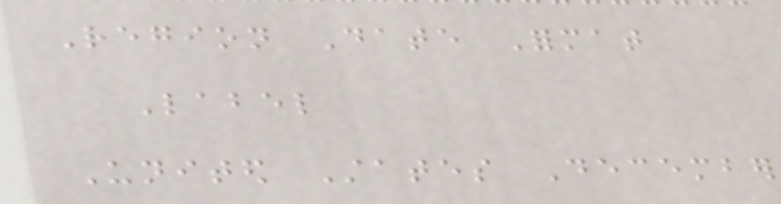Region Date Format
Label
United States December
